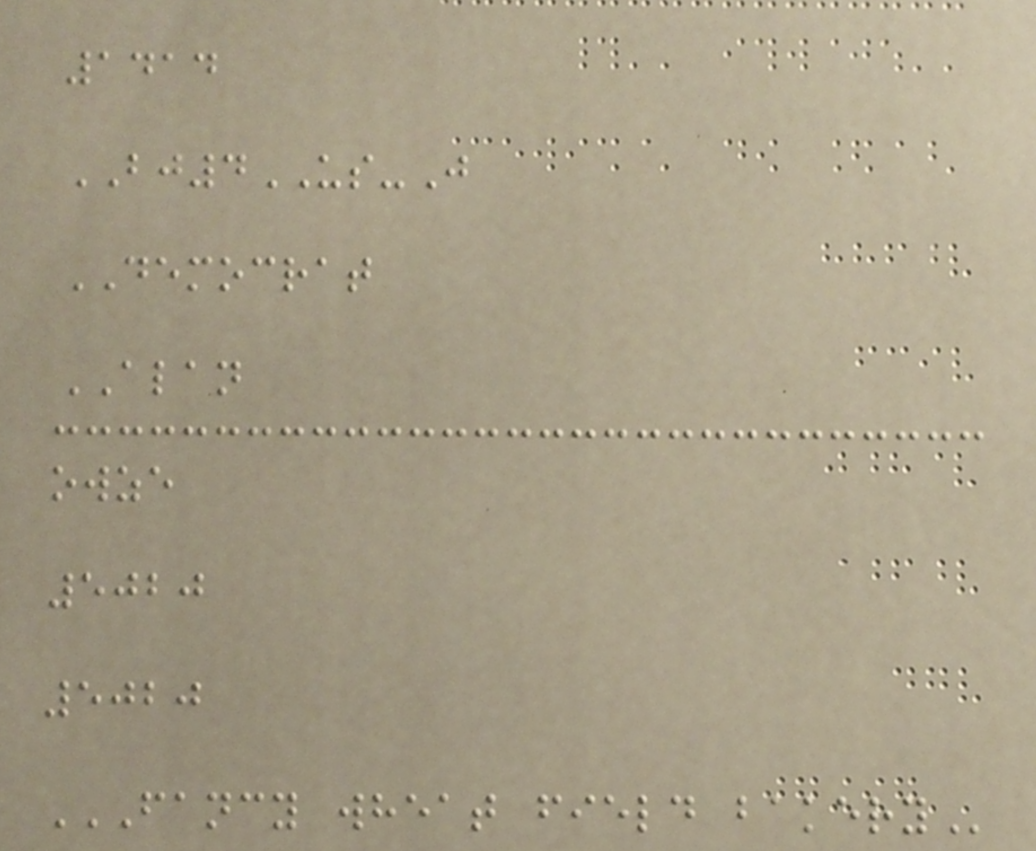1414
BJ4US-J
DEMOCRAT
ALAN
owze
5020
5020
FANCY WHEAT FIELD BAKERY
